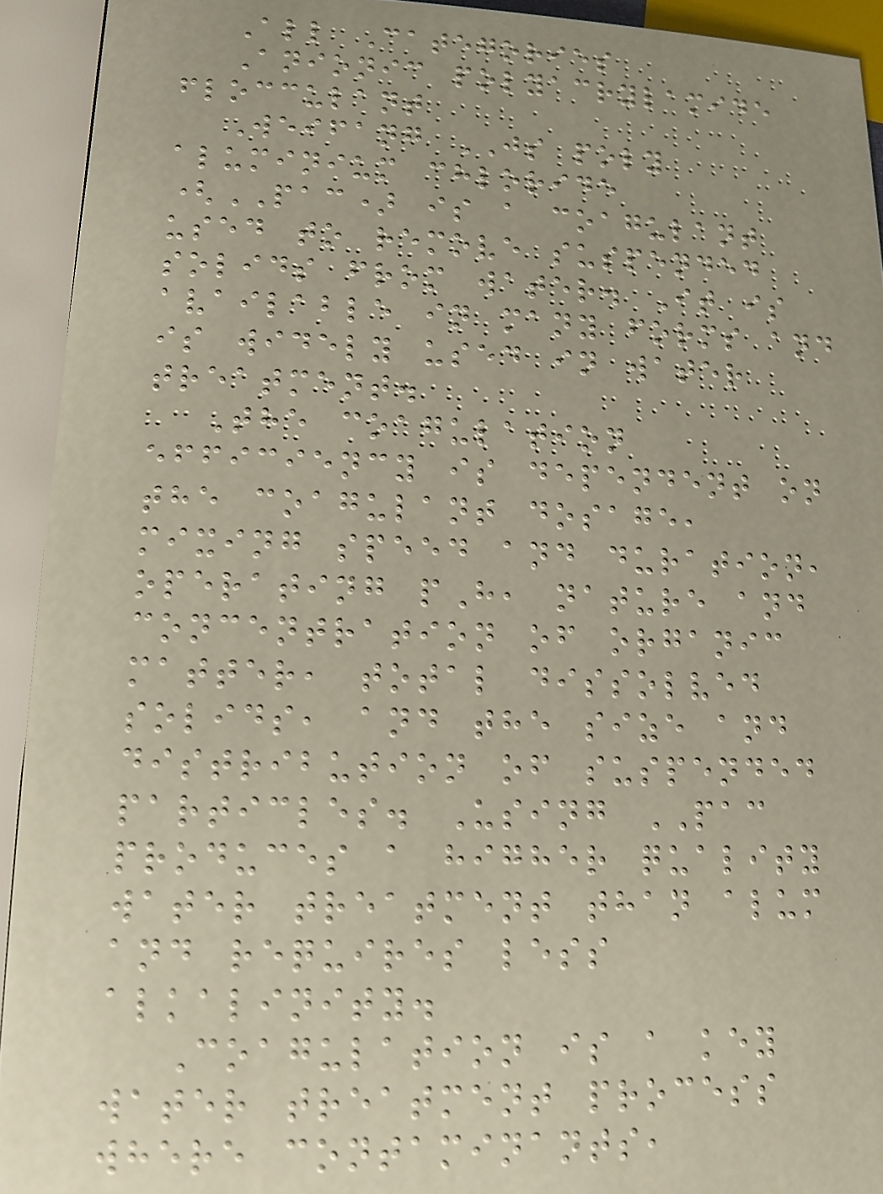All Categories
Anionic polyacrylamide
flocculant
Weifang JS poly
aluminium chloride
(PAC) is a coagulant
used to remove suspended
solids from water. It is
available in many forms and
is widely used in water
treatment.
The coagulation
efficiency is dependent on
the coagulant dosage,
mixing speed and duration,
operating pH, nature and
concentration of organic
matter, total dissolved
solids, and the size and
distribution of suspended
particles. Using PAC
produces a higher quality
water treatment than alum
and requires less
alkalinity.
Coagulation is a key
water treatment process
where contaminants,
